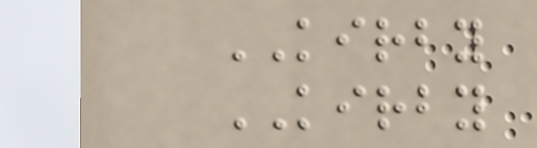KIRBY
KIRBY
